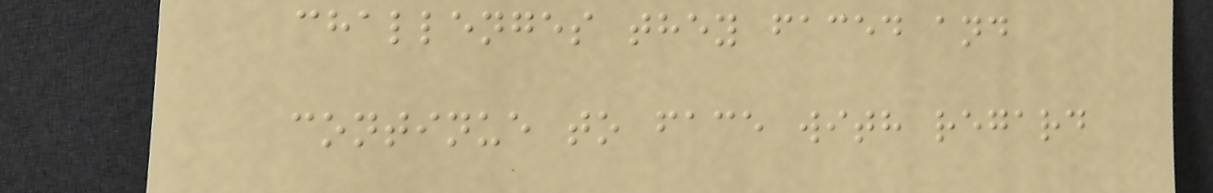challenges they faced and
continue to face with regard
